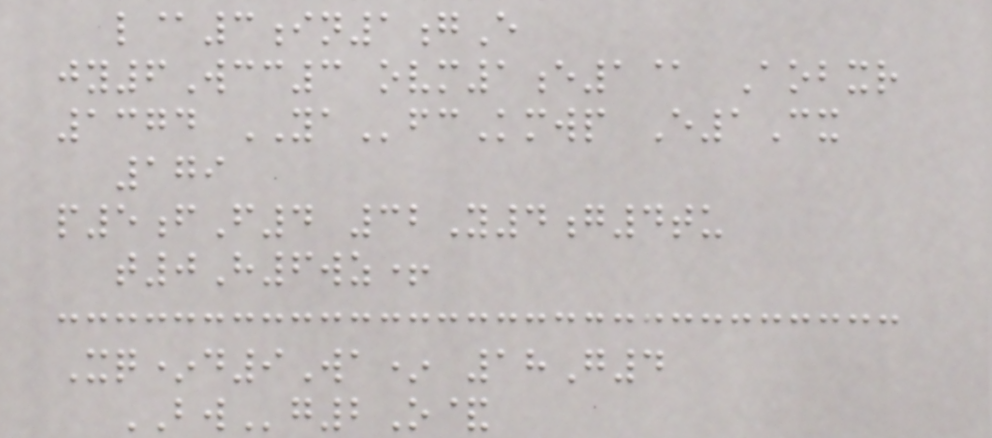l@3in1gE
jy6Wcc3 ovm1e1@ Aobxr
1374 YAfcKmwp E1Cx
179
p5fF4 32Y4g4tu
t0H6wz+
Xq*d9Wa* 18G4
BWg2O&
